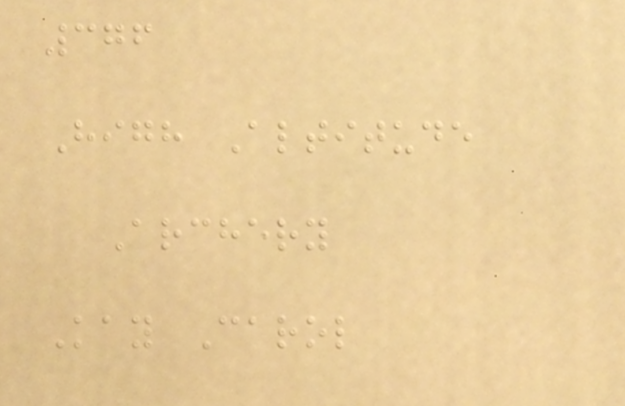376
High Altitude
Archery
Kay Carol
